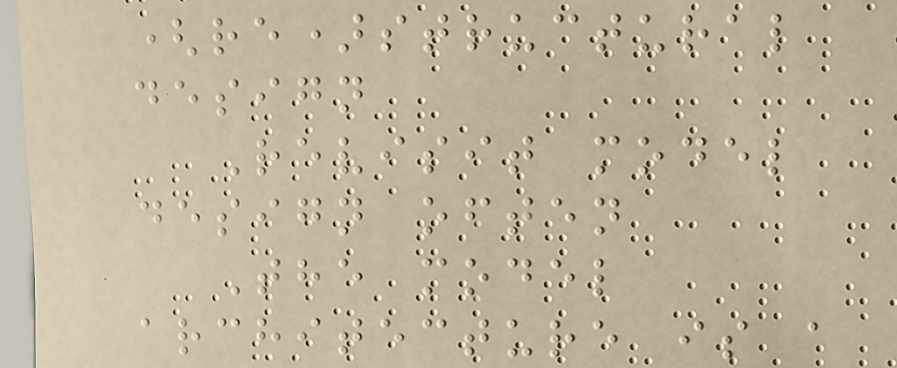(re)structural
design
Revisit model
design often
The model
architecture is a
